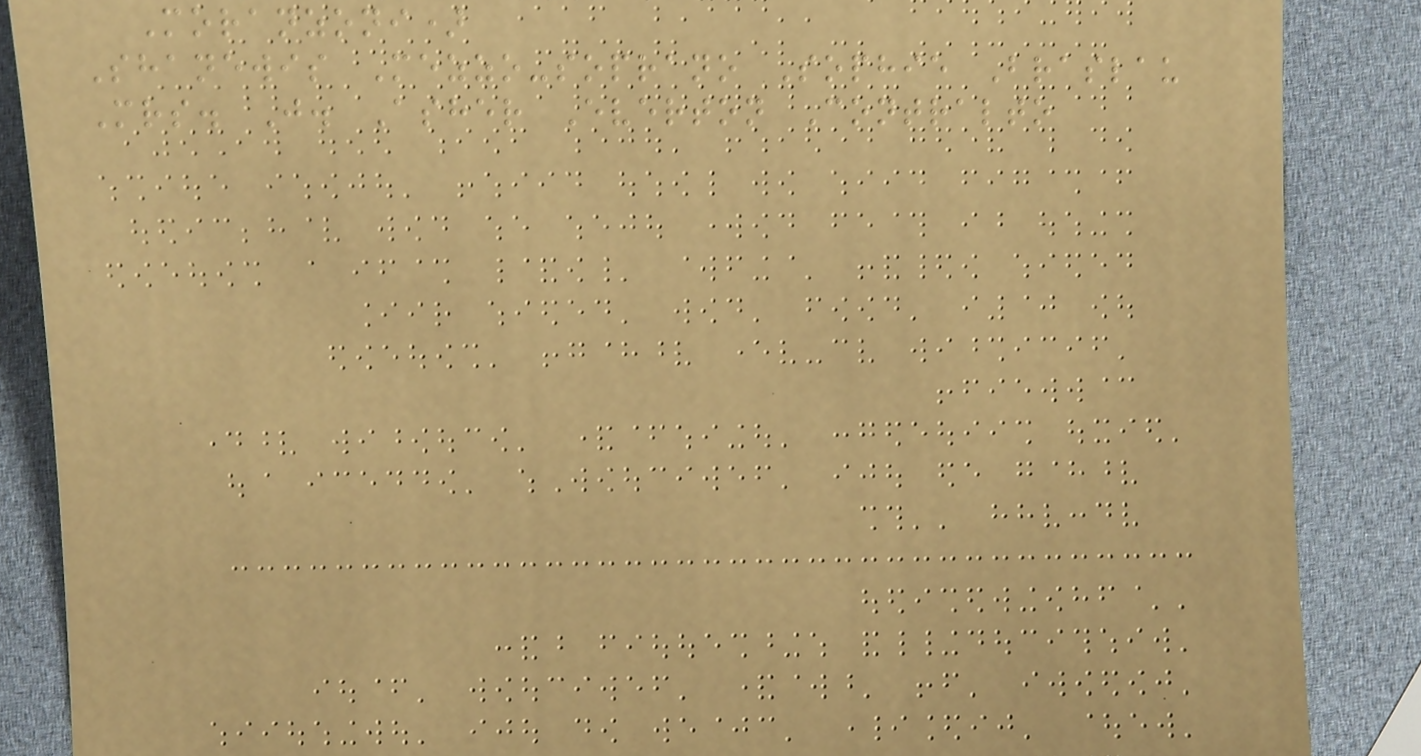Moranzoni)
Shanewis Mezzo-soprano Sophie Braslau
Mrs. J. Asher Everton Contralto
